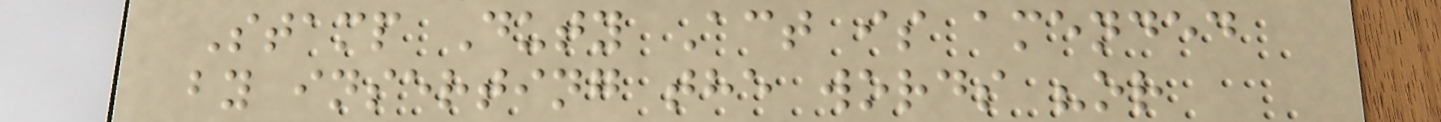Stamp Duty Act is amended
by inserting the words "or
